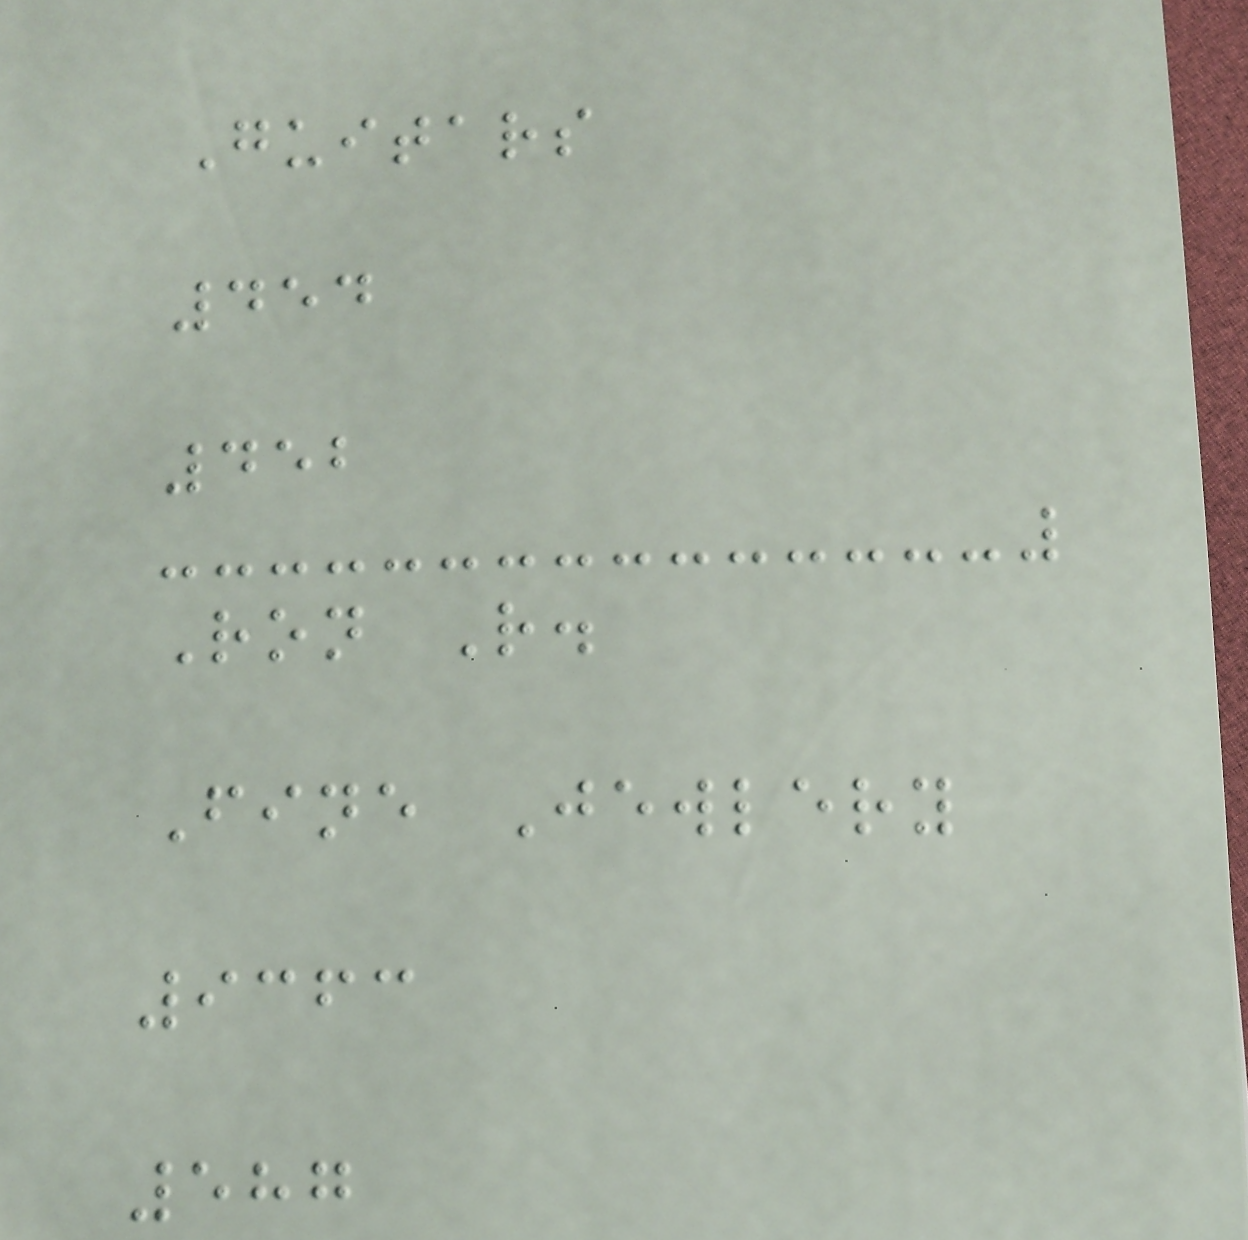Guitars
454
452
Ron R.
Fine Jewlery
9363
587
